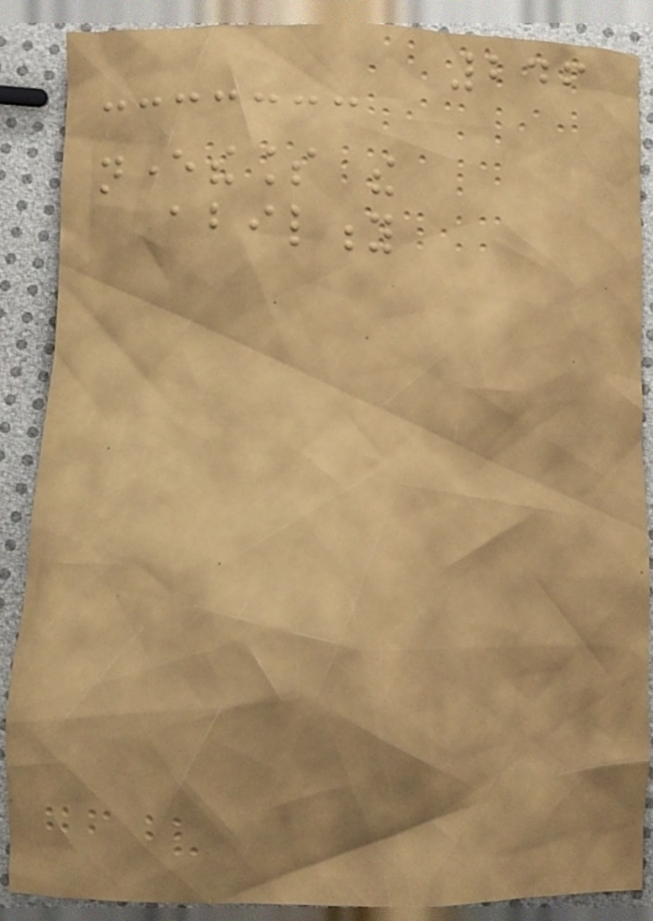246
nevertheless the
ability
